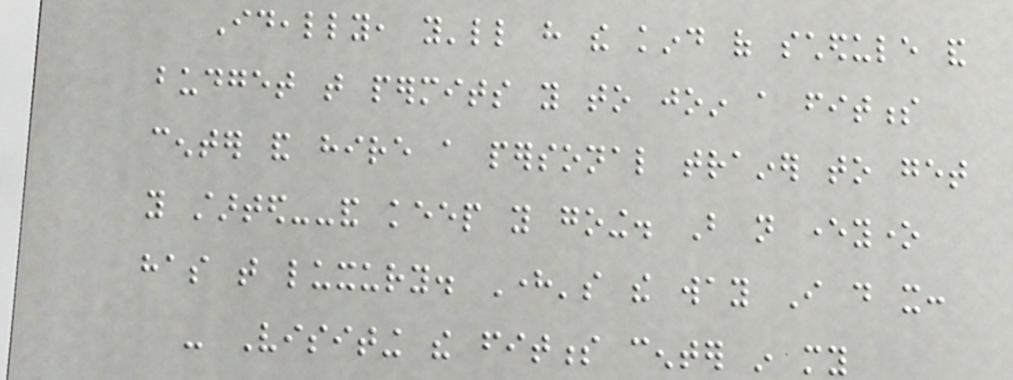Ideally, you'll have the kind of schedule and
budget that permits you to join a fitness
center and hire a personal trainer to get
you started--and keep you going. But not everyone
has that luxury. Here's the way I do it:
- Visiting the fitness center in my
